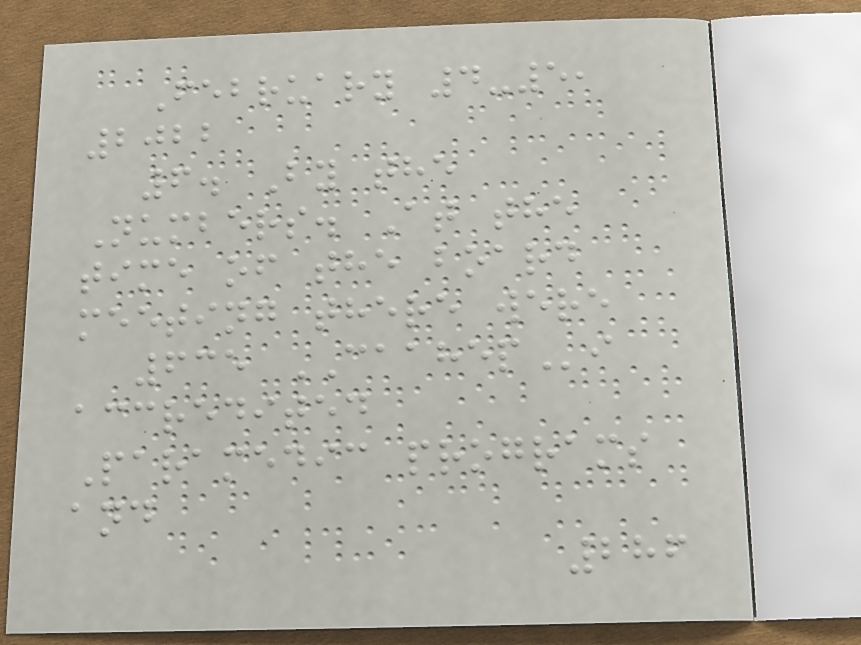February 4-5,
2022
6. By the
Numbers. At the
time of the board
meeting there were
635 CAAHEPi
accredited
Paramedic programs
and
286
